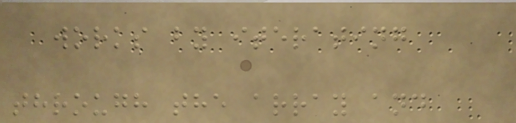works by iterating
through the array and
